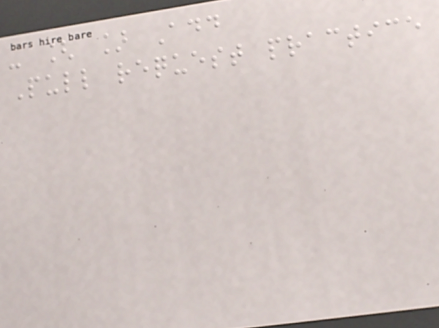- [ ] Add
Pull request practice
